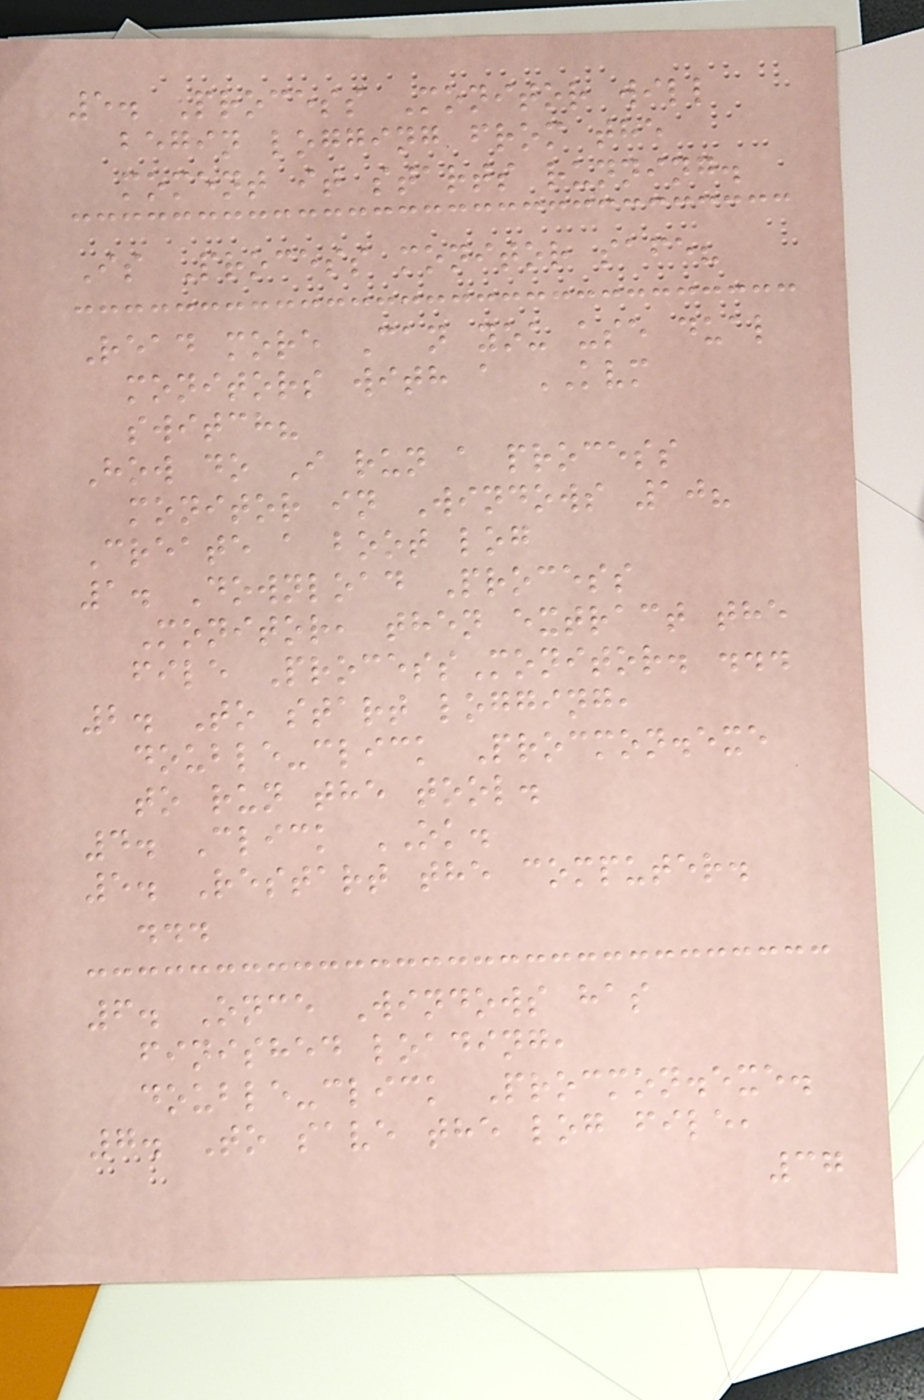5. Process Monitor will
begin logging from the
moment it starts running.
Is Process monitor safe?
Read more Can you use dual
monitors with a KVM
switch?
How do I run a process
monitor in Windows 10?
Create a boot log
1. Download Process
Monitor, then extract the
file ProcessMonitor. ...
2. To start logging,
double-click Procmon.exe
to run the tool.
4. Click OK.
5. Restart the computer.
...
6. Once Windows has
finished loading,
double-click Procmon.exe.
7. To save the log file,
37
